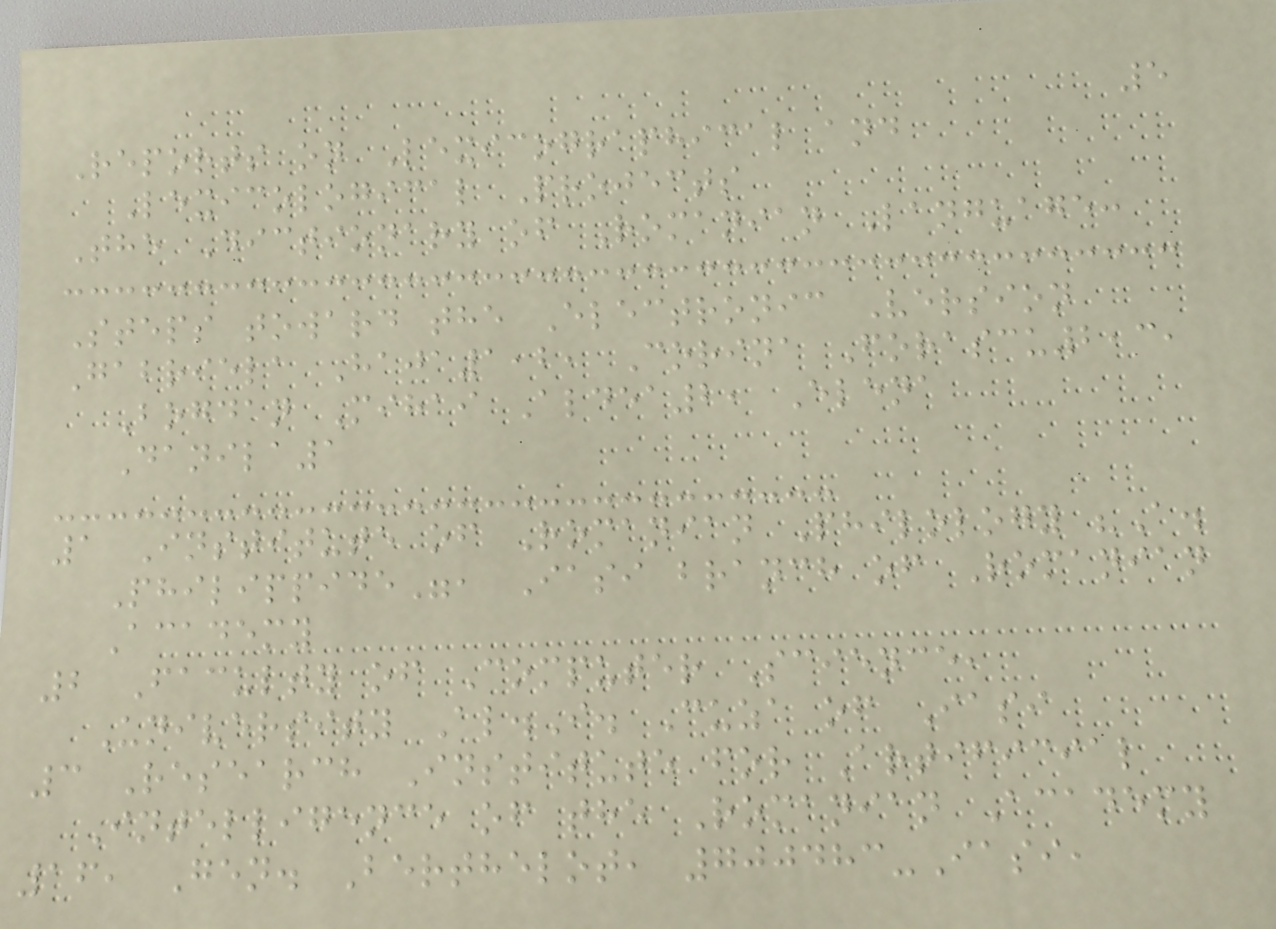5
Reports on Lexicographical and
Lexicological Projects
The Dictionary of Romanian Language:
Steps toward the Electronic Version
Gabriela Haja1,2, Corina Forascu2,3,
Bogdan Mihai Aldea2, Elena
Danila1
1 Institute of Romanian Philology "A.
Philippide", Iasi branch of Romanian
Academy
2 Faculty of Computer Science,
University Al.I. Cuza of Iasi
3 Research Institute for Artificial
Intelligence of the Romanian Academy
16, Gen. Berthelot, 700483-Iasi,
